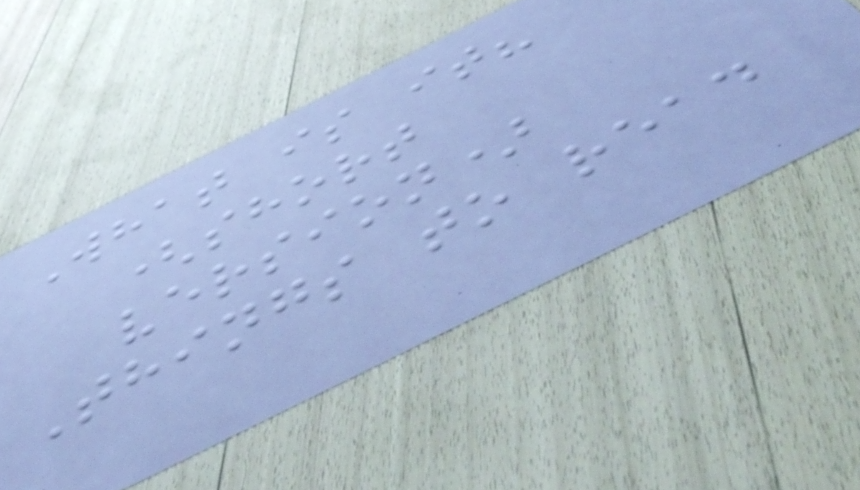What is it?
(short
version)
Things to read
